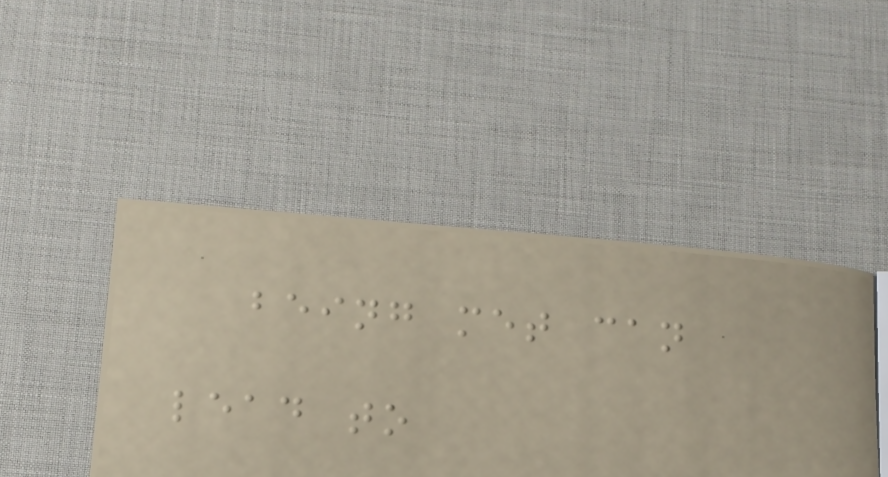being met can
lead to
